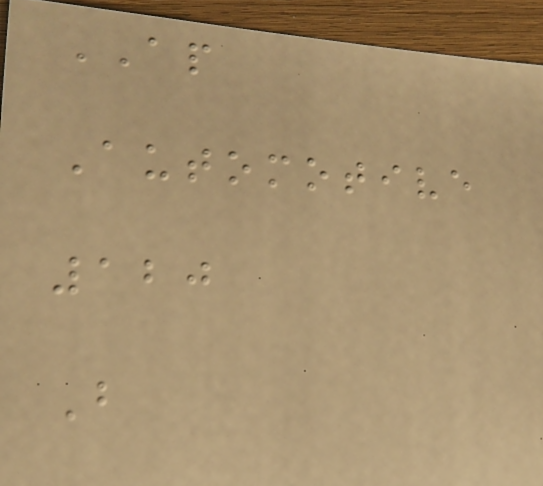AP
Automotive
120
B
